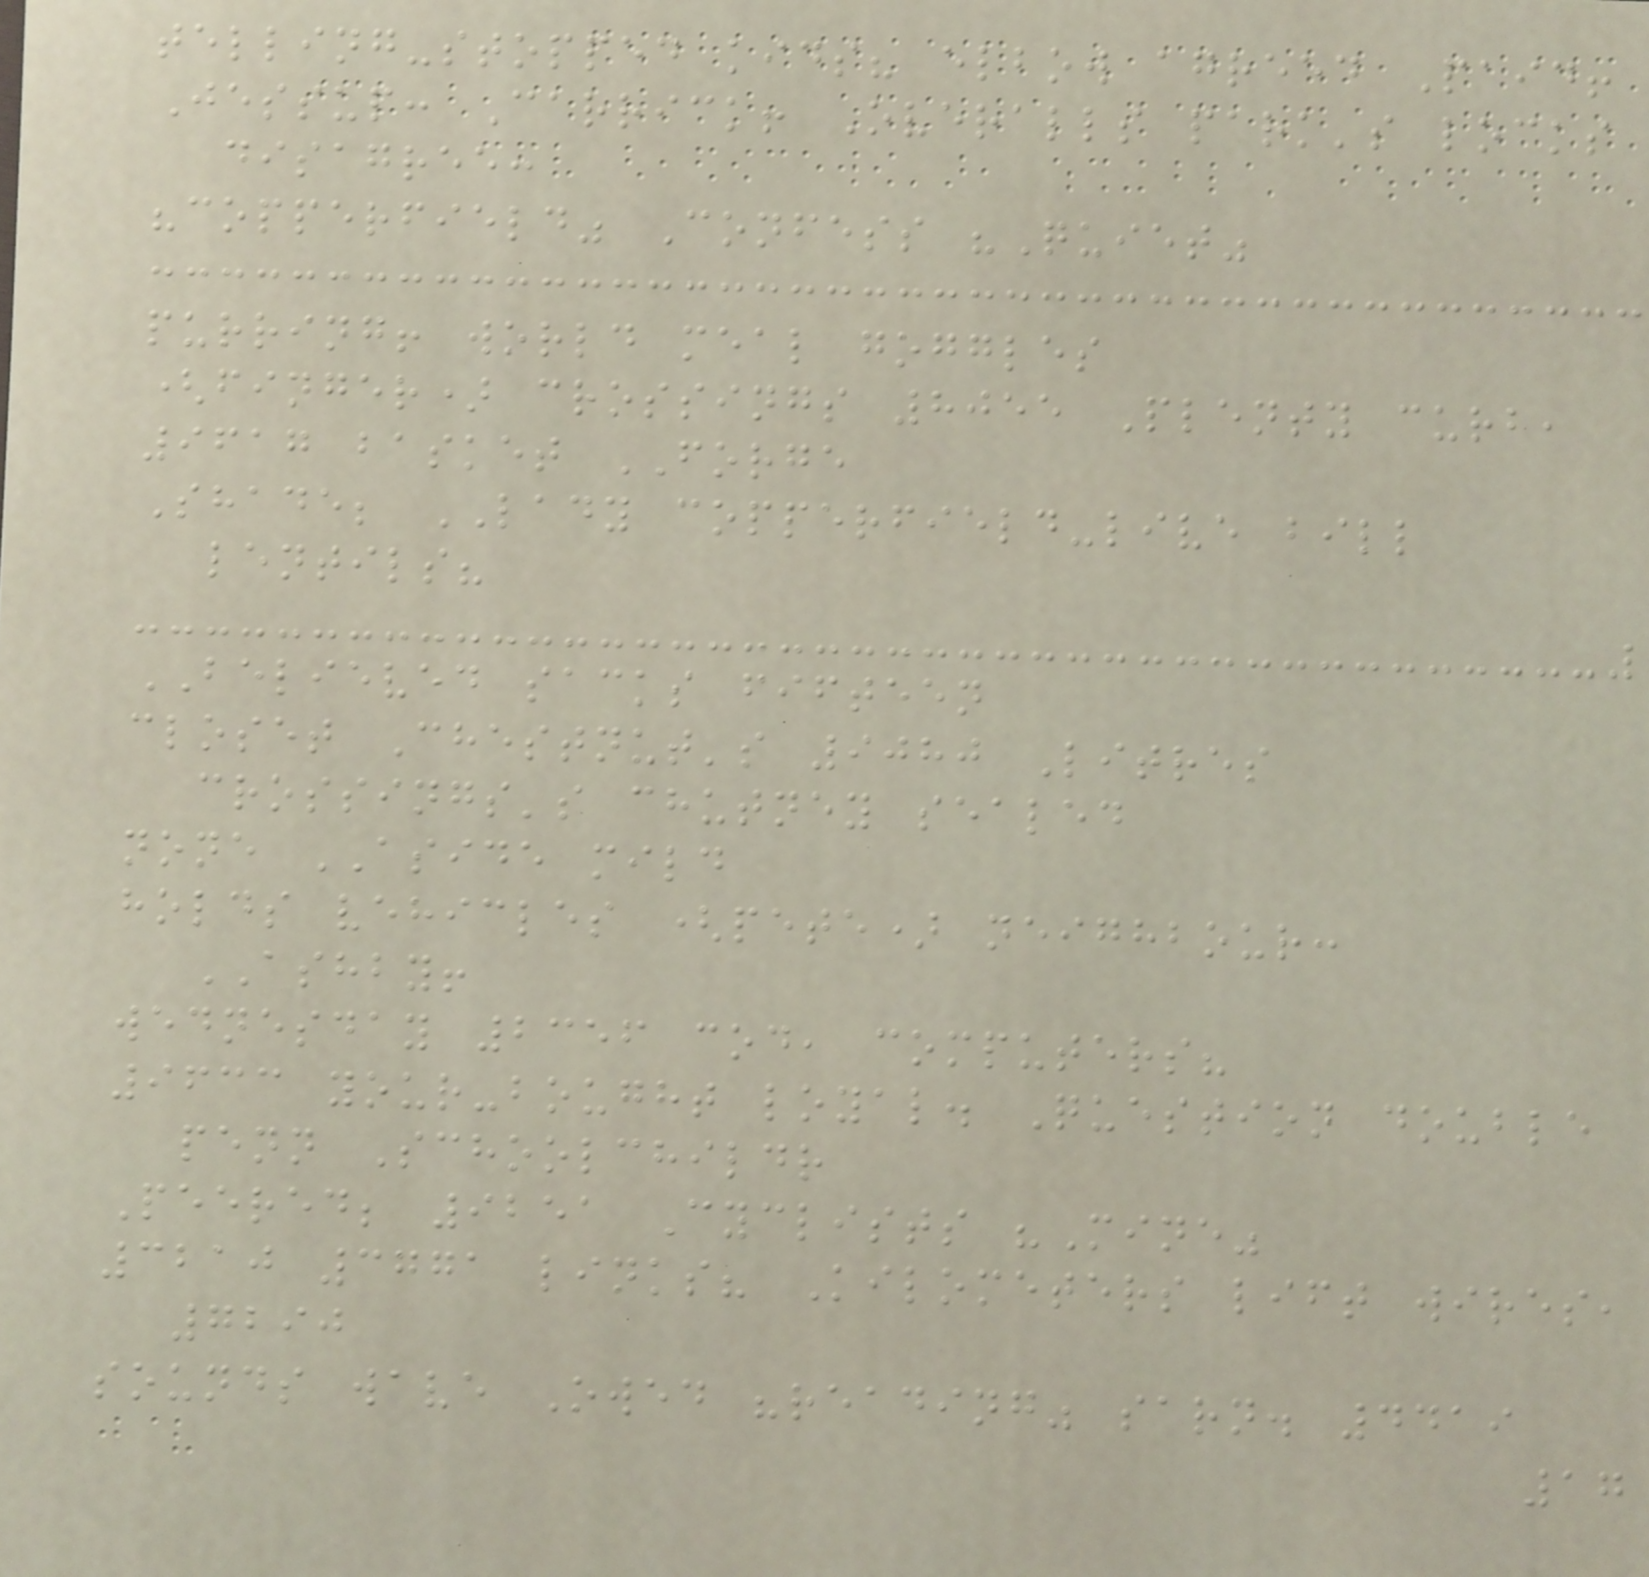telling-stopped kids? elbow agreed Paid!
Jessup: Carrick! Overalls park's locks
disagree:
"copperfield" Confess "Quiet"
purring! world meal goggles
(finger) crossings 8055 Plenty curb,
9617 basket FORGE
Shade; LADY copperfield-live bill
lentils?
BELIEVED sacks fifteen
closet Chestnut's 9080 Litres
crossings's chutney sealed
none ASIDE mild
holds vehicles (pete) neighbour:
ASHBY!
wednesday 2356 cod, computers?
9633 your-bought loyal. Question double
penn Schoolchildr
Peered; 9251 Cyclists "Mine"
3210 3771 links? Kilometers lift wires,
7290
sounds wave Owed "reading" sarn. 4419
17
